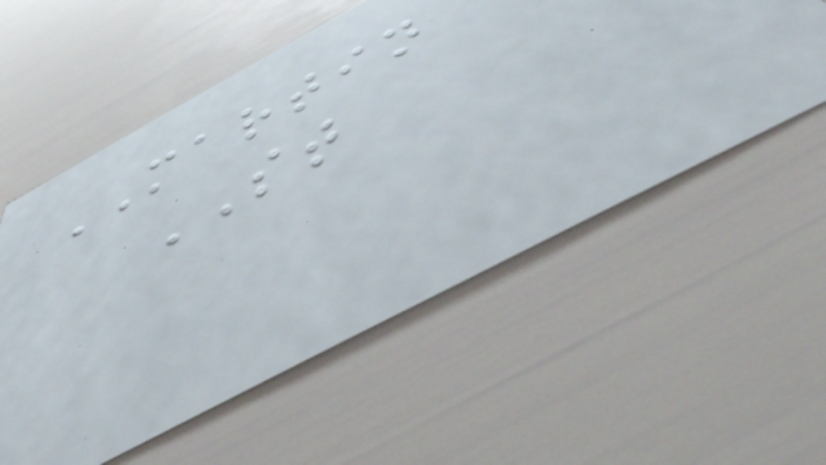MARTIN
ST
